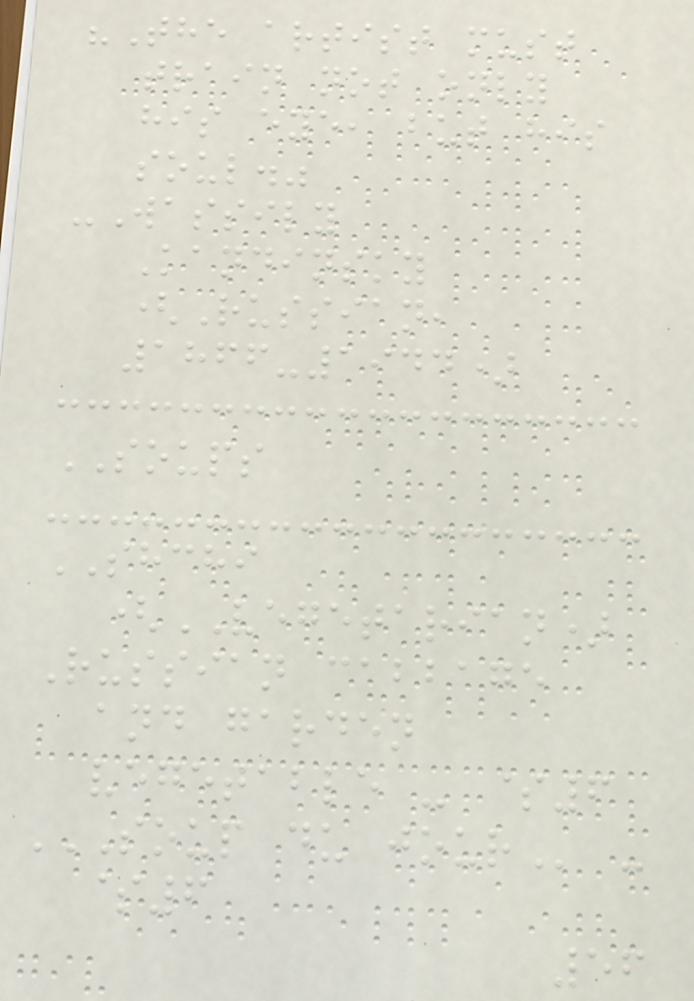"The artist must
train not only
his eye, but his
soul."
-Wassily
Kandinsky
(Russian,
1866-1944)
SOUPS
SHCHI
(VEGETARIAN)
Russian cabbage
and garden
vegetable - $6
SOUP DU JOUR -
$6
56
